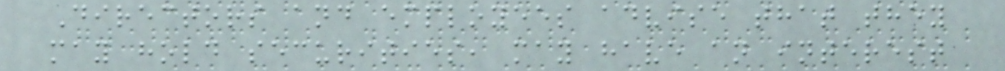Directors and employees advise that they
may hold securities, may have an interest
